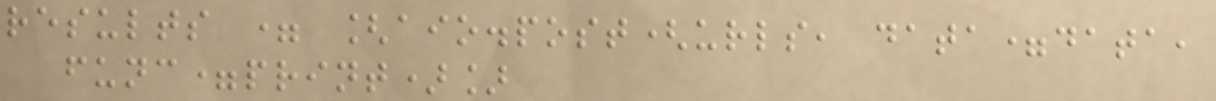results = [aio.post(urls, data=data,
func=print)]
